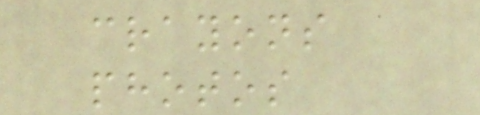crayons
photos
